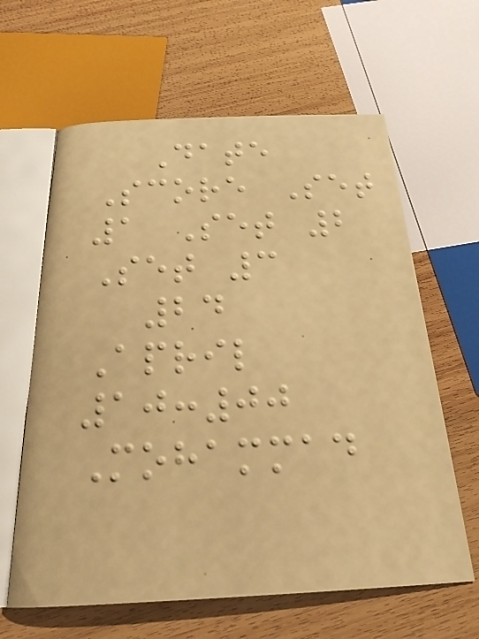Date
Score Set
1 Set 2
Set 3
24
April
10:00
Mohammad
